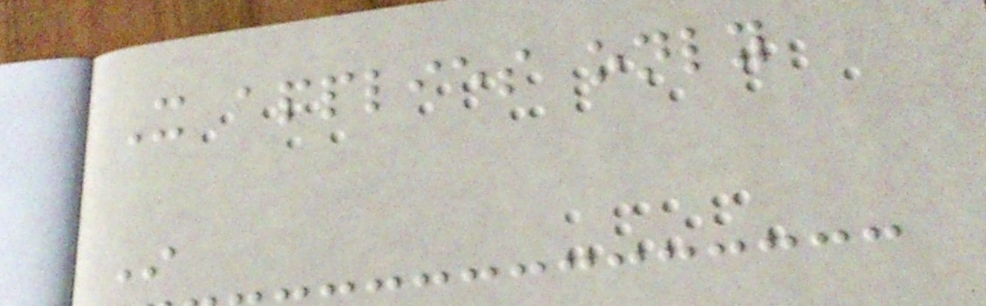It applies only
In
